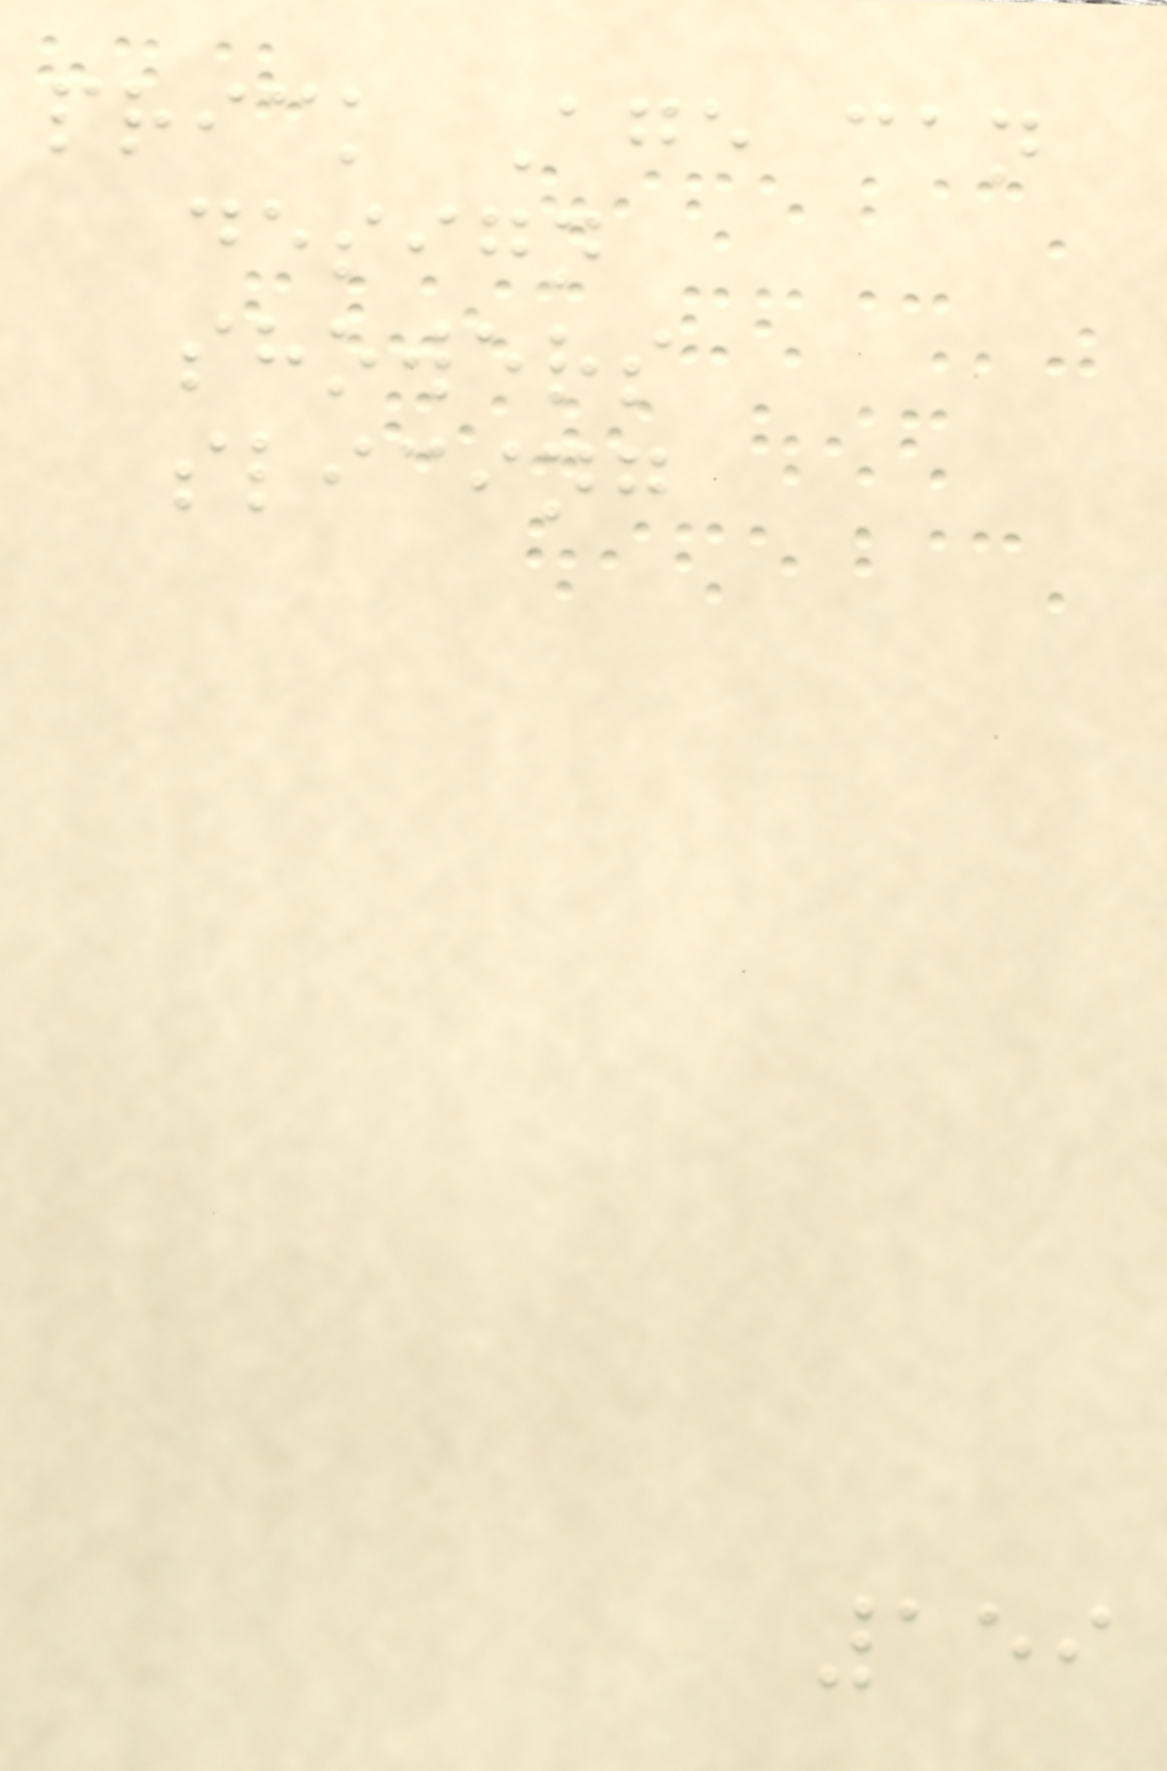prick Age can
design
showers
slicing
159
